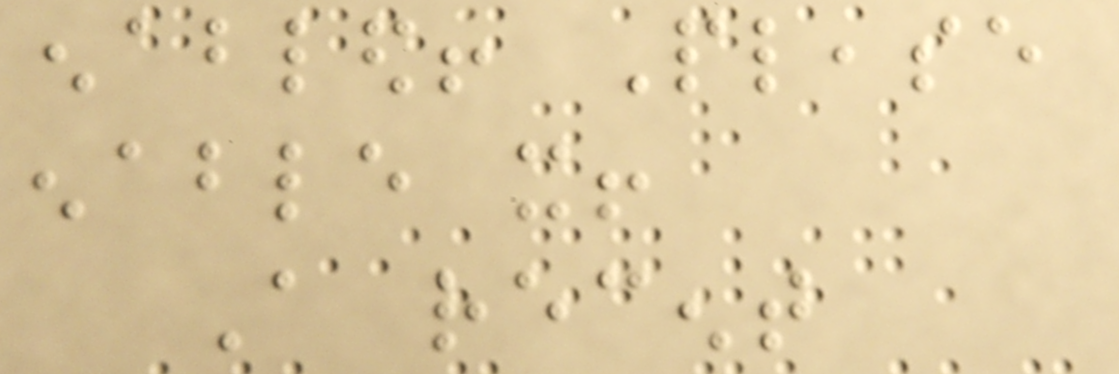enabled! Please
enable it!
A recent
